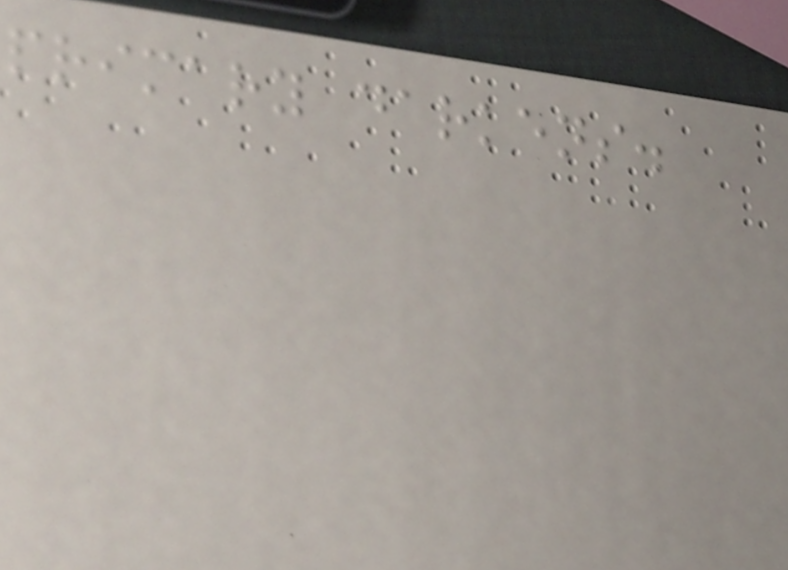primary darkens.
